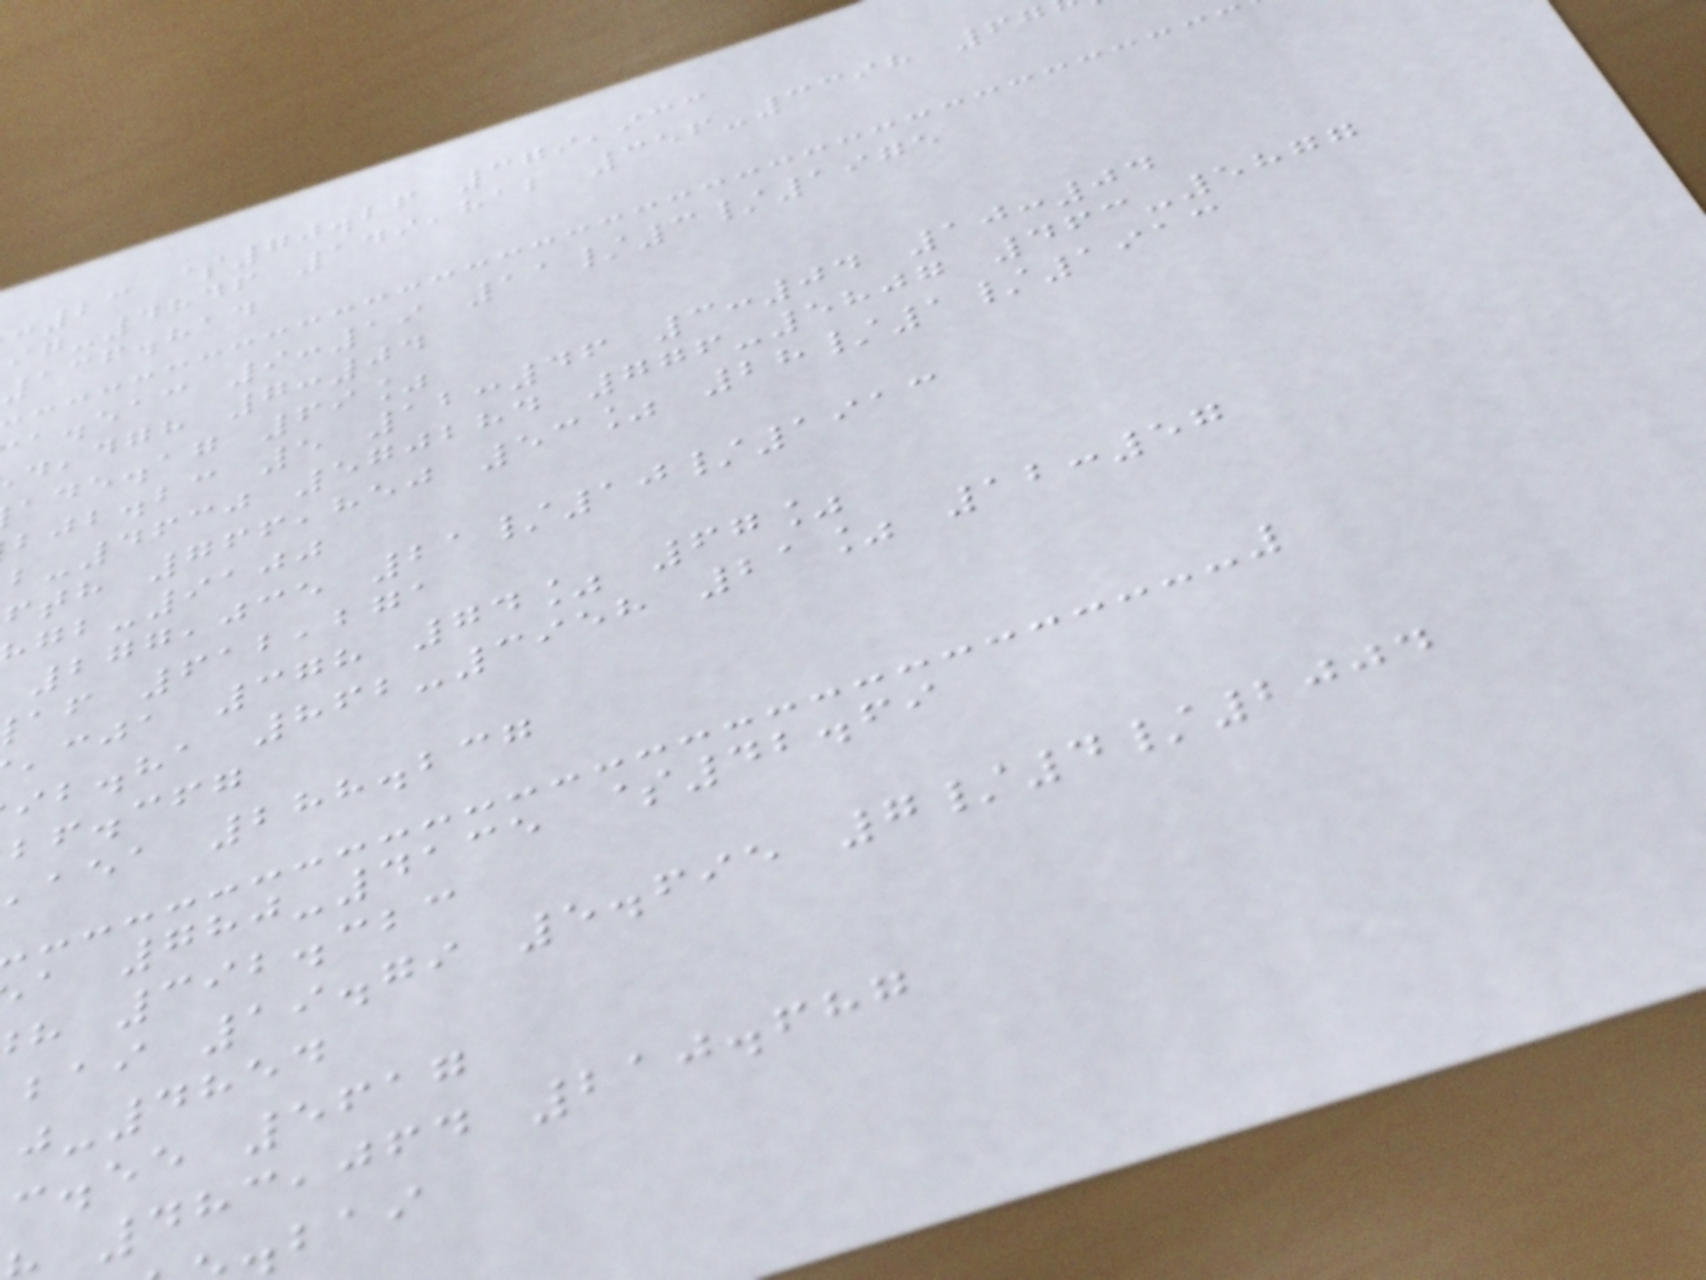:23 $70.26 379,933
-4846 149,812 356-3398 67
136.814
a.eac 9:19 11/3/1975
,dgh 7:04
ade.ag 69%
bjb.bc 5 12:46 3:04 10:04
-4630 570284 776-5807 463-5877
fth 766,850 53% 28/1/1913
-9100
277,035 21/10/1913
af 612,271
,cja 378 74% 67%
ib.ha 862-3958 21% 12:57
bf.cfg
,aea 288.237
a 780-4135 $42.69
h 392.323
bai 19.79 5.695 7/4/2004
-4854
c.ee 5617
483,064 210.687
